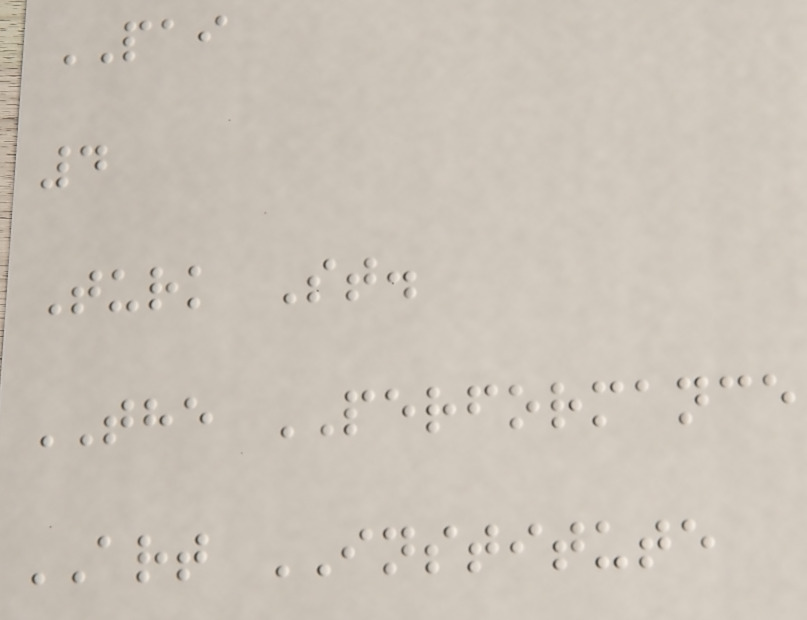PAI
4
Turk St.
THE PERFORMANCE
ART INSTITUTE
